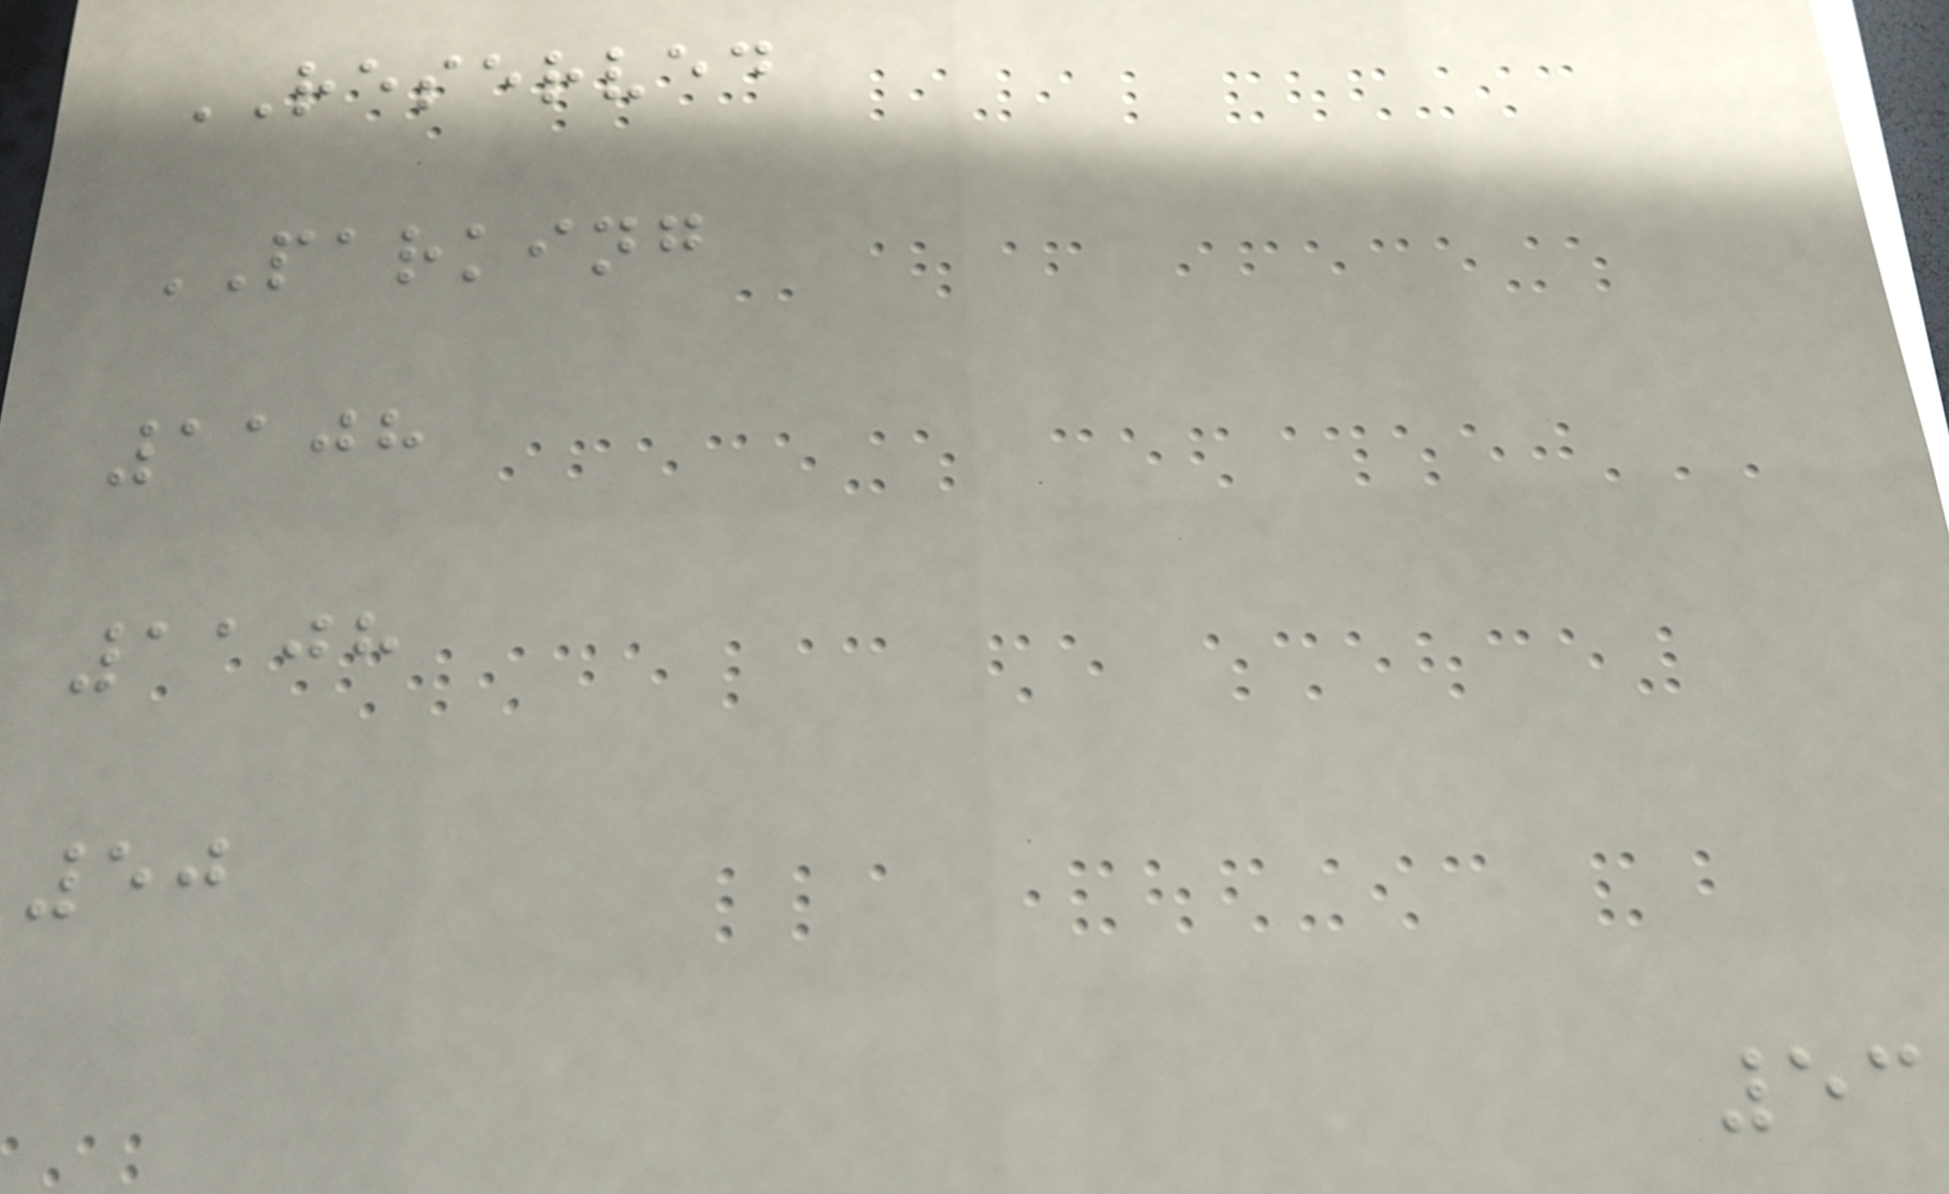RESERVED
PARKING
1108
1108
50
53
